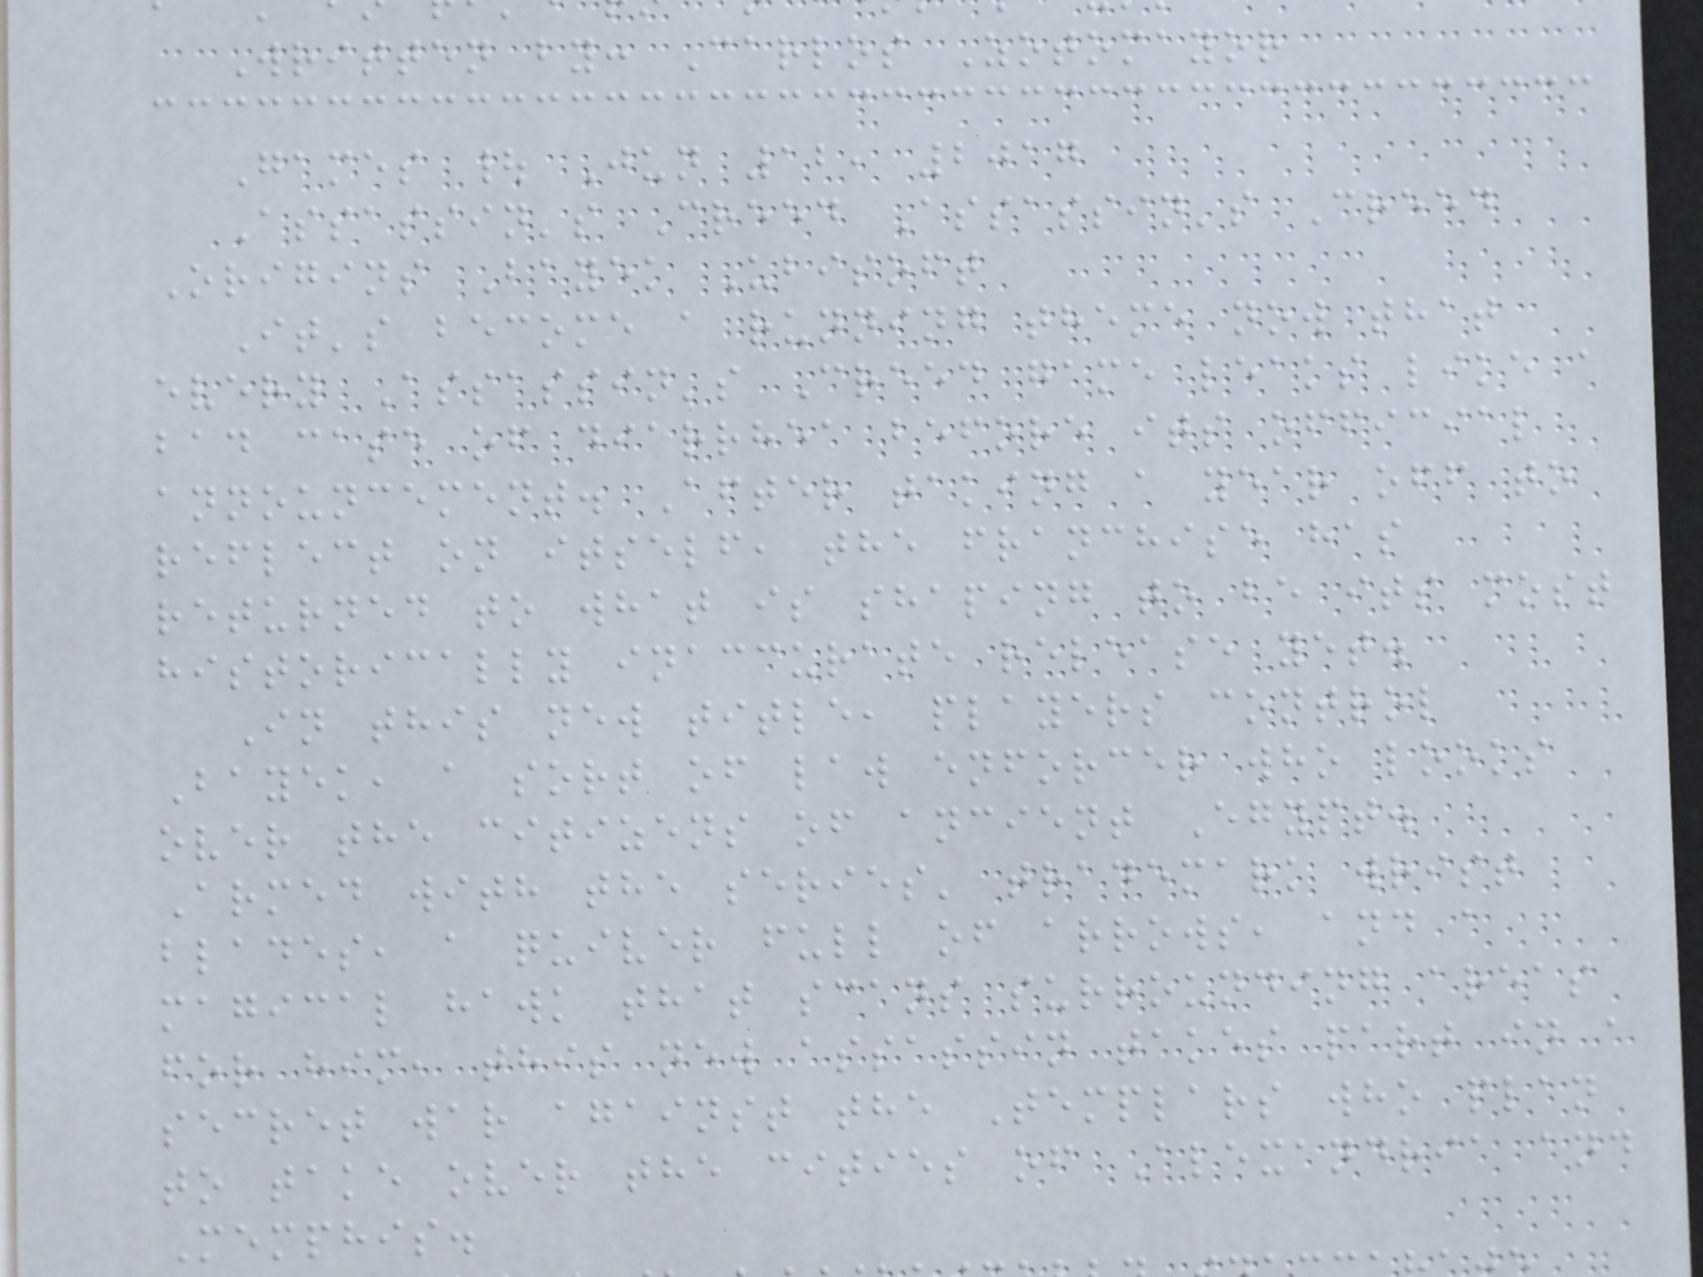Written by: Carlos Zotomayor
Games | Jun 12, 2017
Assassin's Creed Assassin's Creed
Origins Bayek Ubisoft
It's become a running theme now that
every Assassin's Creed game leaks like a
bad case of diarrhea before its official
announcement. After taking a year off to
reflect on itself, the franchise has
returned to what is shaping to be its most
historically inaccurate release yet.
In this new title, players control
Bayek, a sort of law enforcer who looks
over the citizens of ancient Egypt.
Armed with the series' trademark wrist
blades, a quiver full of arrows, and a
magical hawk that scans surrounding areas
for him, this new assassin takes part in a
secret war against the Templars who plan
to take over the cities of Alexandria and
Memphis.
